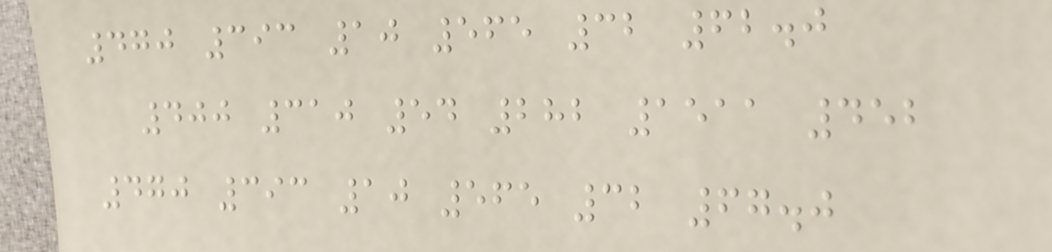470 393 10 565 32 62.0
400 310 54 282 1511 452
470 393 10 565 32 67.0
